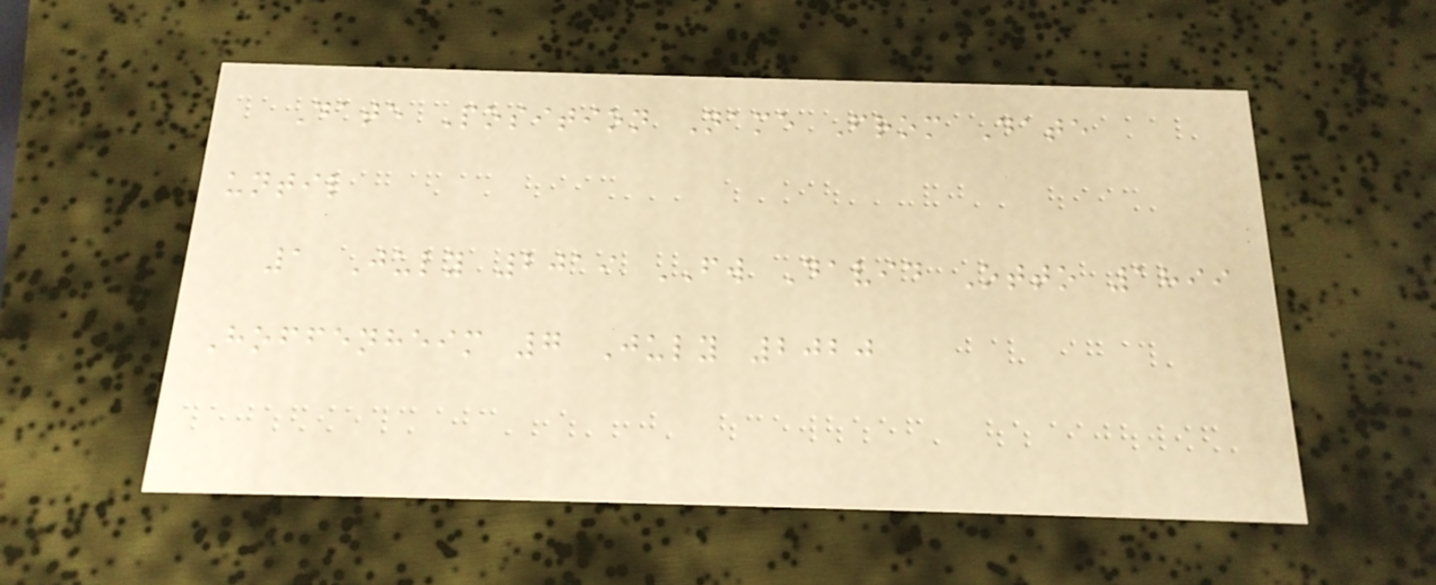Date Position Name From Date
until
1 July 2019 FW David Otto 1899
Hoffenheim 7 July 2020
